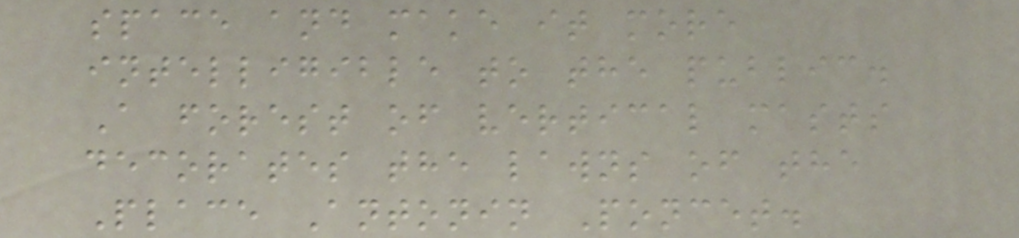space and make it more
intelligible to the public.
A forest of vertical masts
decorates the lawns of the
Place Antonin Poncet.
